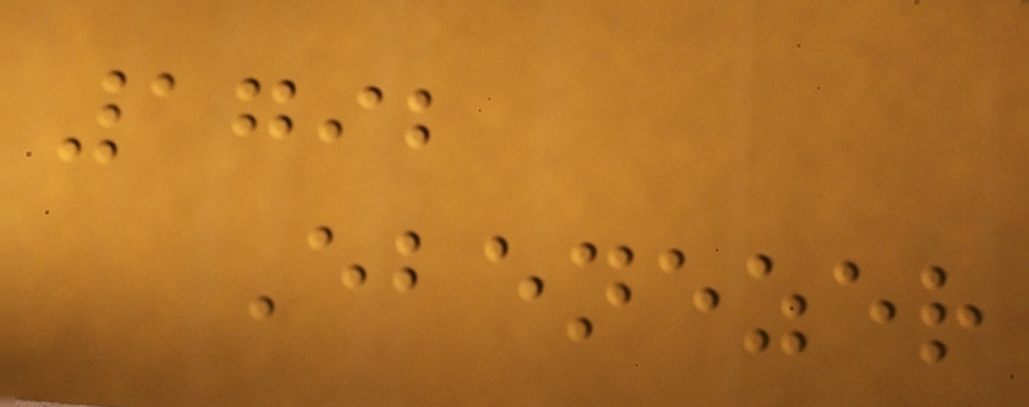1792
Ebenezer
